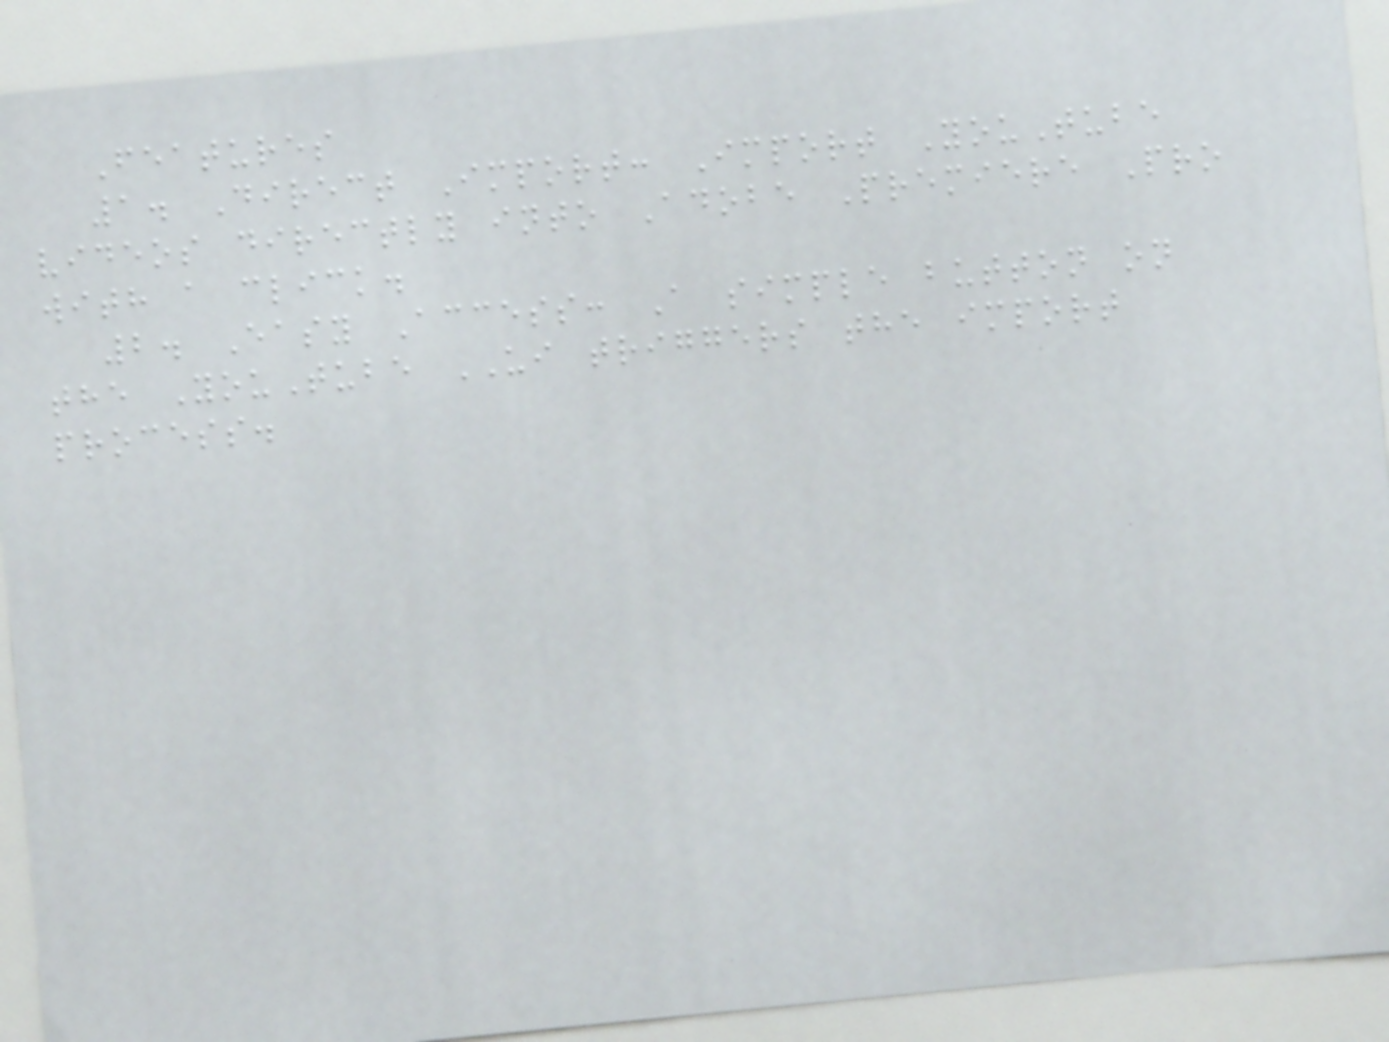Features
1. Direct Import: Import YouTube
videos directly into Adobe Premiere Pro
with a click.
2. Easy Access: A simple button on
the YouTube UI triggers the import
process.
